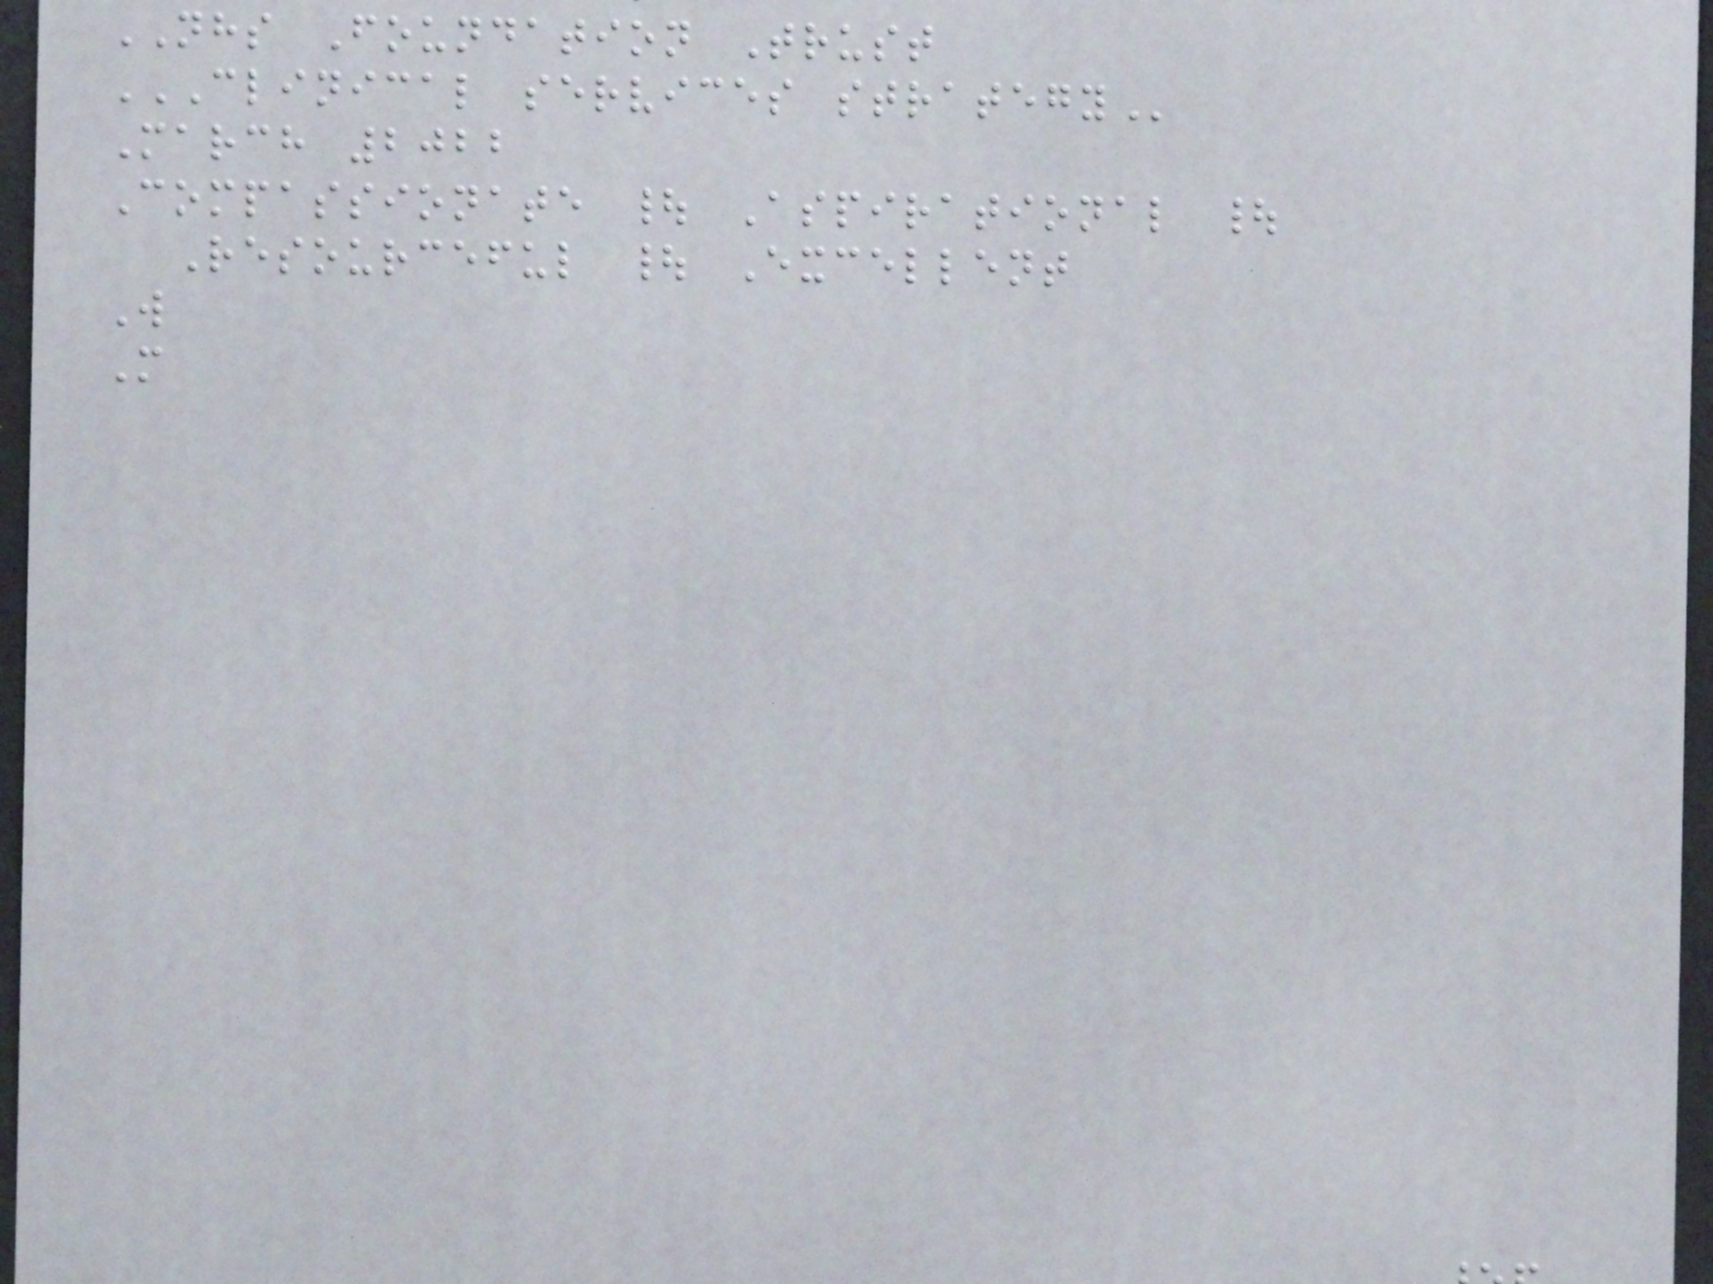NHS Foundation Trust
CLINICAL SERVICES STRATEGY
March 2022
Compassionate | Aspirational |
Resourceful | Excellent
W
M
